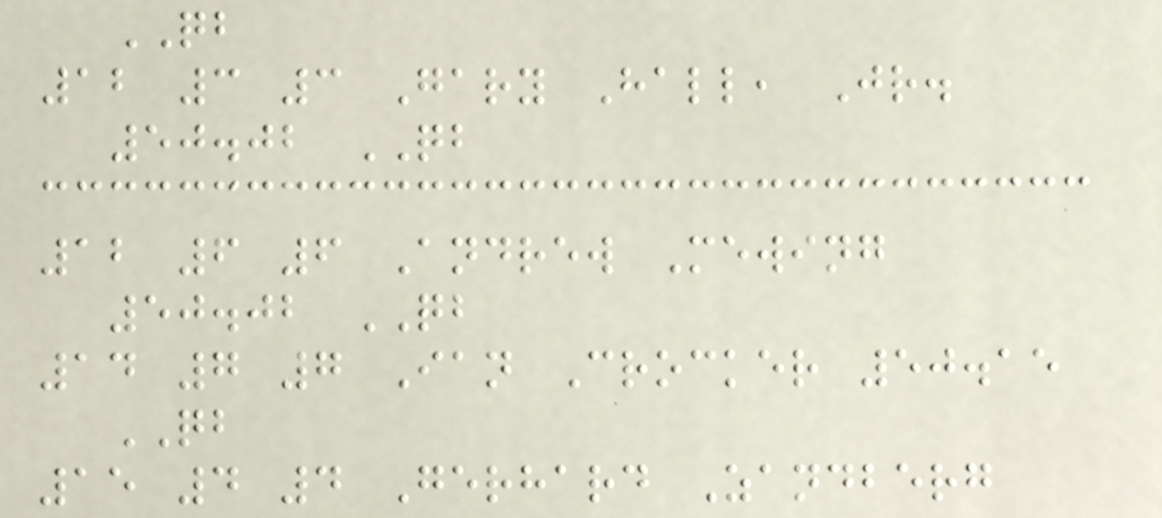QB
12 3 3 Gary Hall, Jr.
50.02 QB
12 6 6 Andrew Mewing
50.02 QB
14 7 7 Ian Crocker 50.15
QB
15 4 4 Gerhard Zandberg
